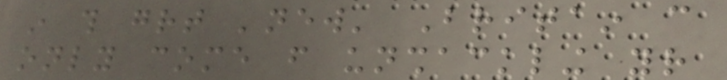in this great 'new' Britain can
only come from unshackling your
